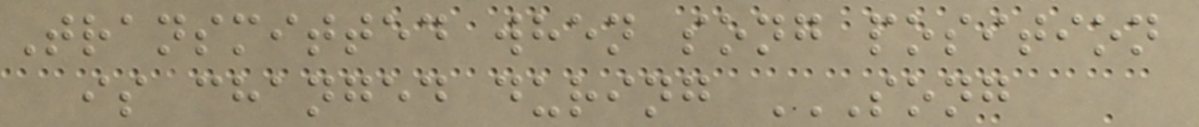Transmitted when song position
is changed during SONG
